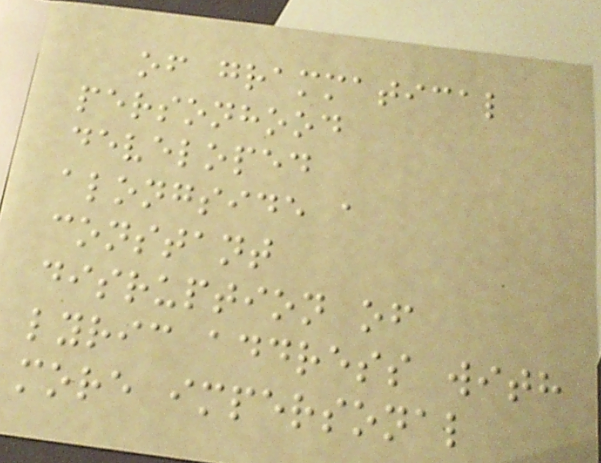of grammatical
personhood
developed
alongside a
constant
disruption of
lyric address with
more impersonal
